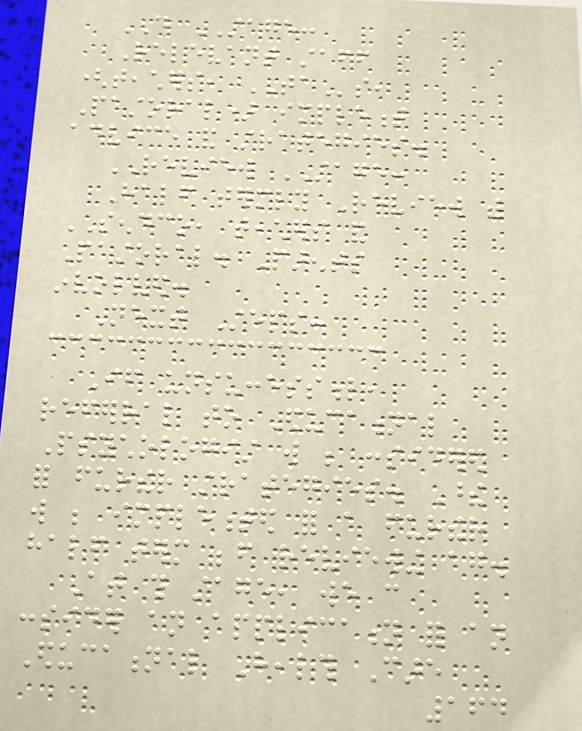DO STAGE:
Relevant staff
(teachers, TAs,
Pastoral) implement
advice and strategies.
REVIEW STAGE:
Half termly Review with
SENDCO, teachers and
Pastoral. Parents
involved.
Next Steps:
If unsuccessful,
referral to Educational
Psychologist will be considered
for further strategies. These
will be implemented for a further
half term before reviewing again.
At this stage, we can
consider an application for an
Educational Health Care
164
